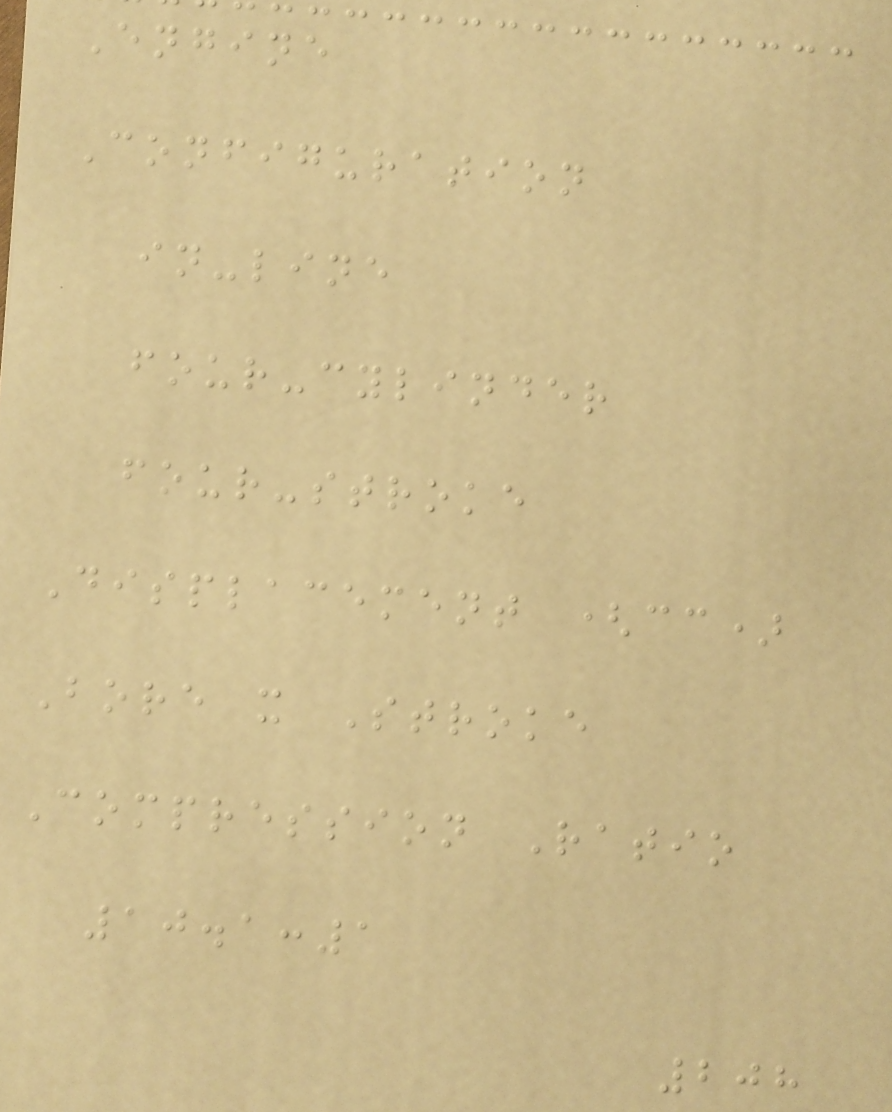Engine
Configuration
in-line
four-cylinder
four-stroke
Displacement (cc)
Bore x Stroke
Compression Ratio
10.1:1
208
